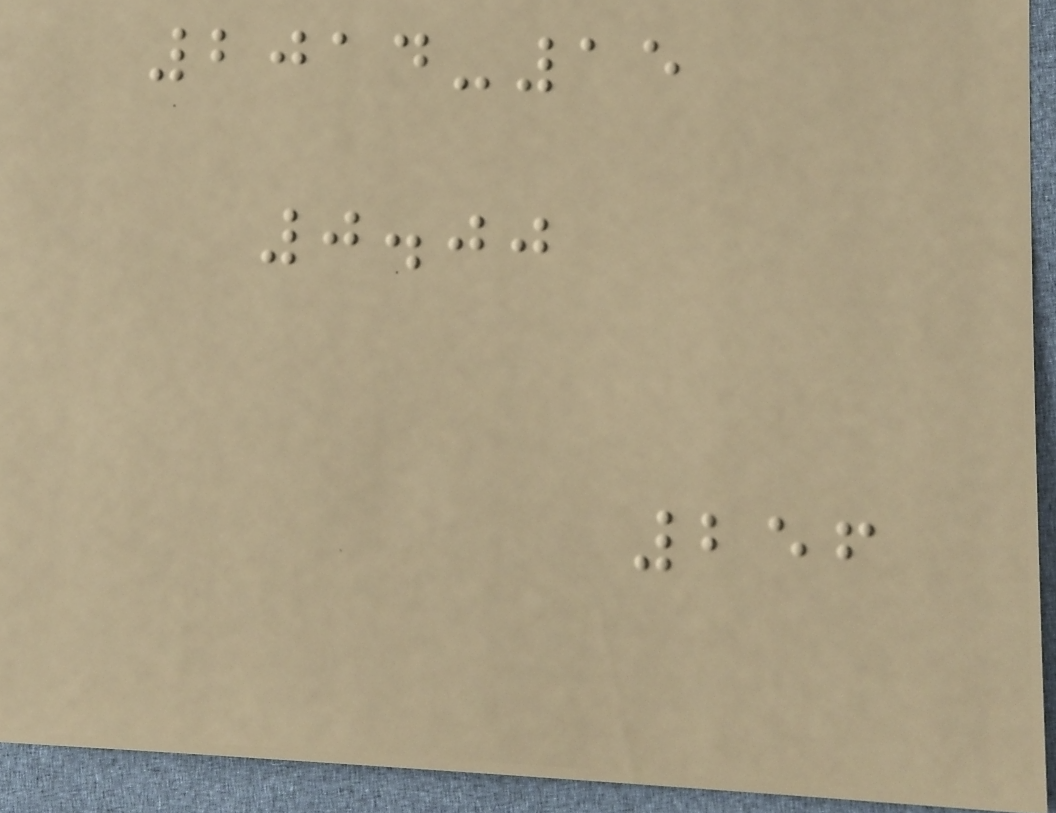2014-15
0.00
256
